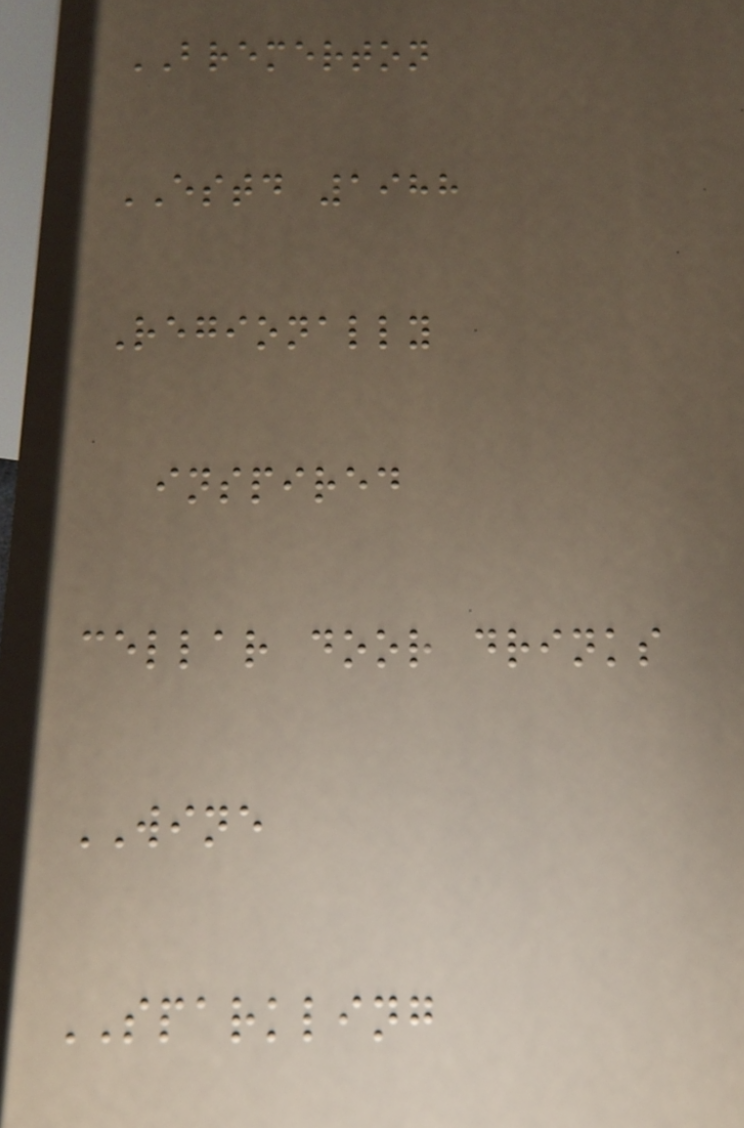BREMERTON
ESTD 1988
Regionally
inspired
cellar door drinks
WINE
SPARKLING
